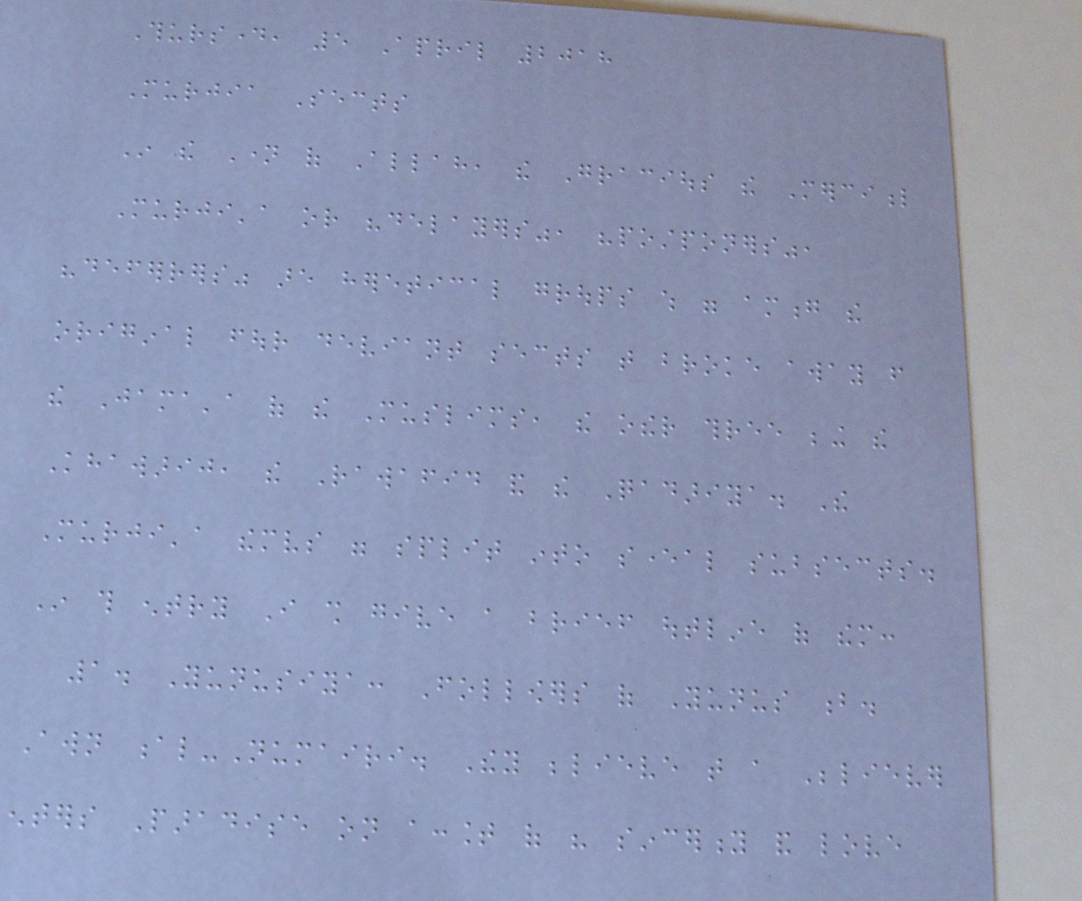Thursday, 5 April 2018
Murjia Sects
In the Name of Allah, the Gracious the Merciful
Murji'a or "delayers", "postponers",
"deferrers" are heretical groups which were among the
original four deviant sects that broke away from
the Jama'a of the Muslims, the other three being the
Khawarij, the Rawafid and the Qadariya. The
Murji'a themselves were split into several subsects.
In this entry I shall give a brief outline of them:
1. Yunusiya: Followers of Yunus b.
Awn al-Numairi. They believe that a Believer
enters Paradise on account of his sincerity and love
